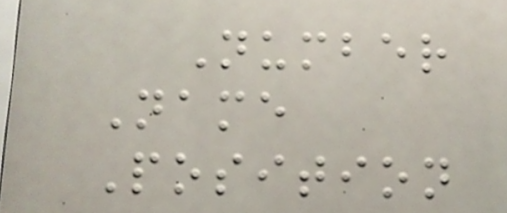Number
Name
Position
